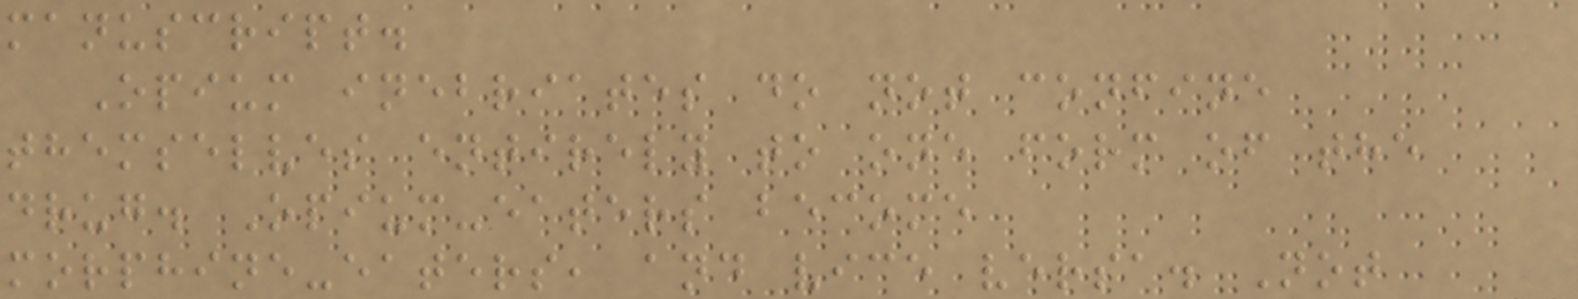manuscript.
Opium inebriates do not confine
themselves entirely to one form of the
drug. Opium-eaters become
morphine-eaters, and vice versa. Not
